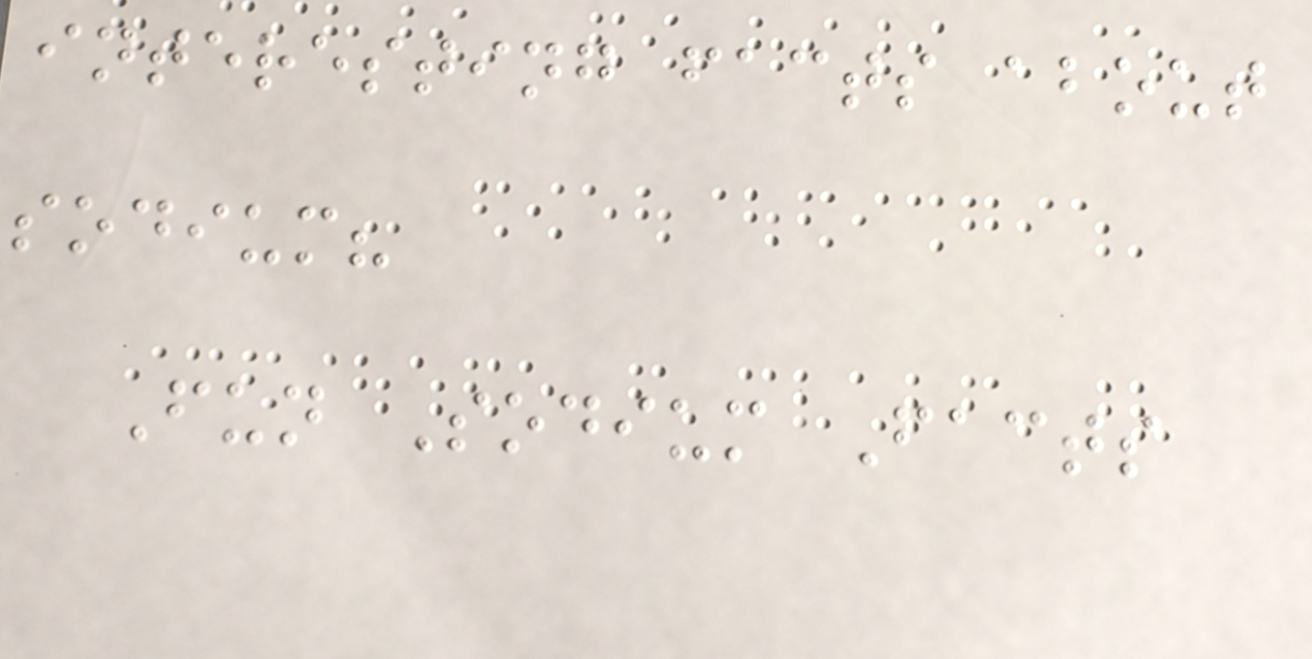interesting facts about
sodium?
Fun Sodium Facts
